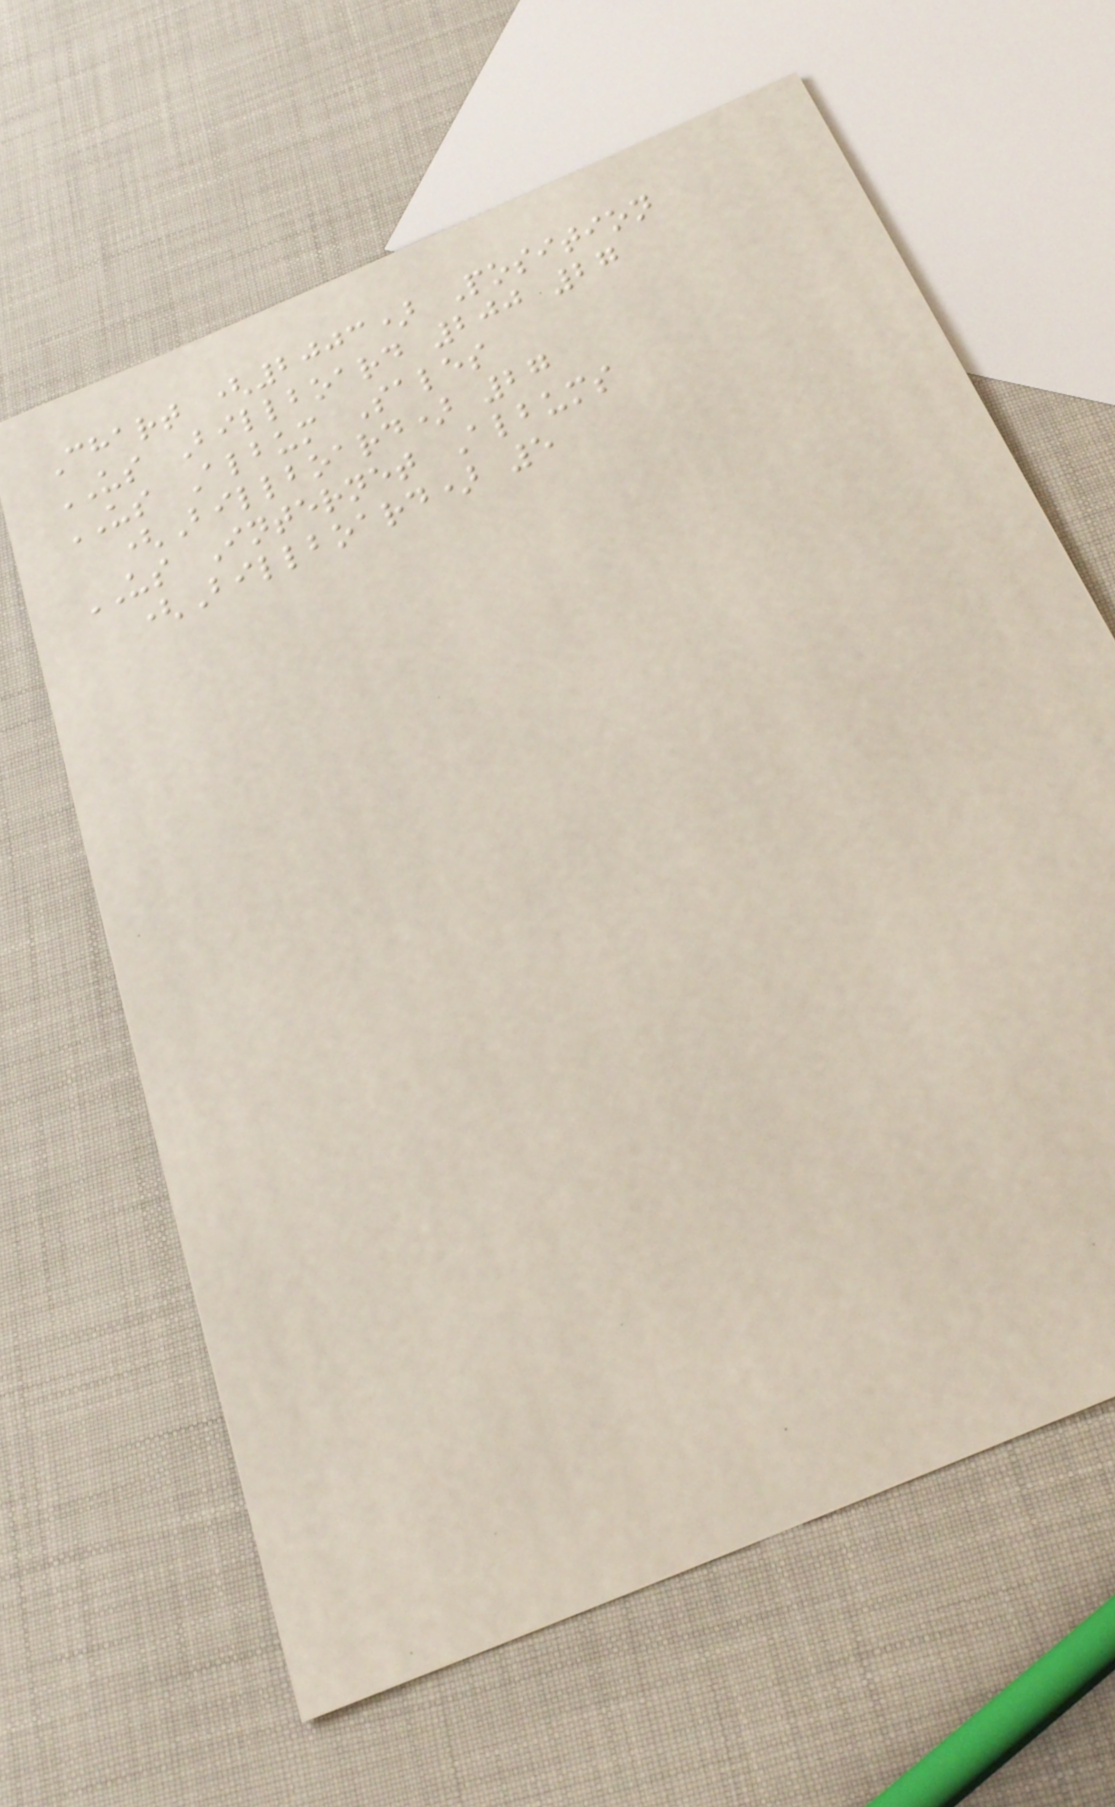Chart (2003) Position
US Billboard 200 27
US Album Sales
(Billboard) 27
US Internet Albums
(Billboard) 5
